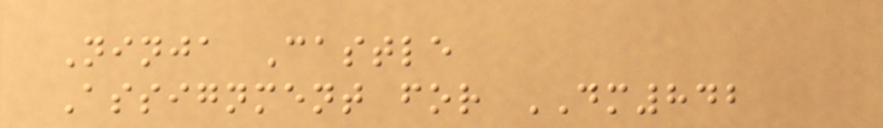Ninja Castle
Assignment for DM842
